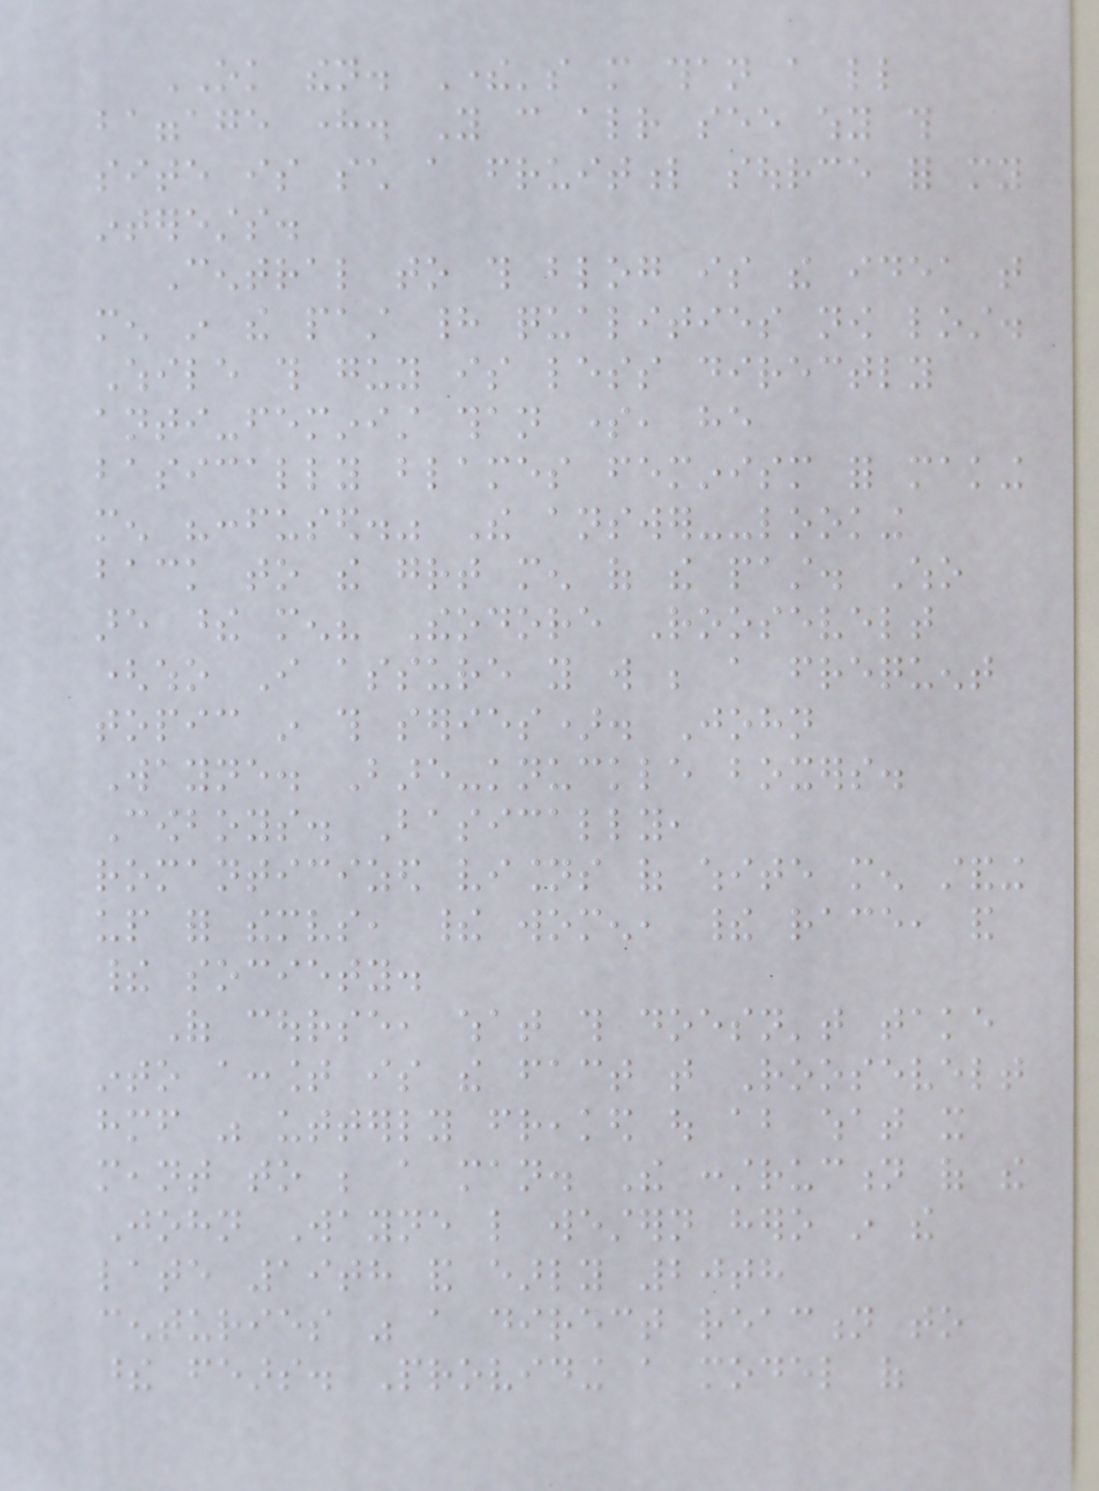OK then. There's more than a little
baggage here. You can already see why this
site is such a fruitful source for my
interests.
Central to this blog is the idea that
men in the past had qualities now lost.
While this guy is less directly
anti-feminist than some, he
basically blames feminism for making
men "confused." The answer--looking
back to the great men of the past. Who
are these men? Theodore Roosevelt
(who I assure you will be a frequent
topic in this series). John
Wayne. Bare-knuckle boxers.
Cowboys. Basically,
romanticized visions of white men standing
up for themselves, their women, their race, and
their society.
Of course, what this doesn't take
into account is the fact that Roosevelt
himself was utterly freaked out about what it
meant to be a man. The construction of the
John Wayne like western hero in the
late 19th and early 20th
centuries was a direct reaction to
these fears. Providing a model of
